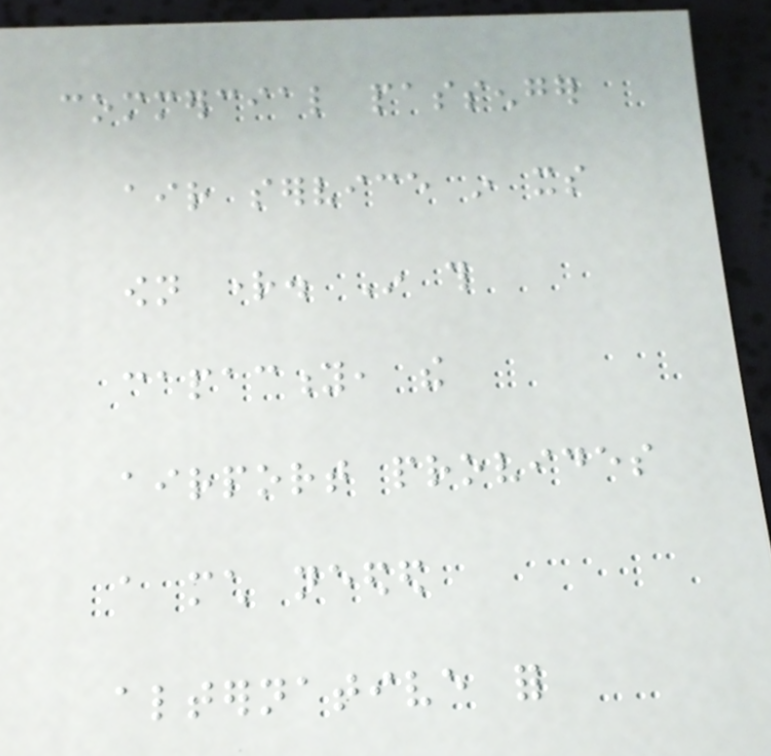commercial passenger
air service in its
own right. In this
capacity, the
airport provides
a much needed
alternative for
